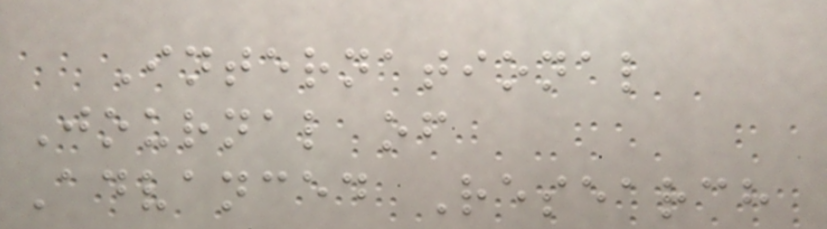International
Journal of
Advanced Research
